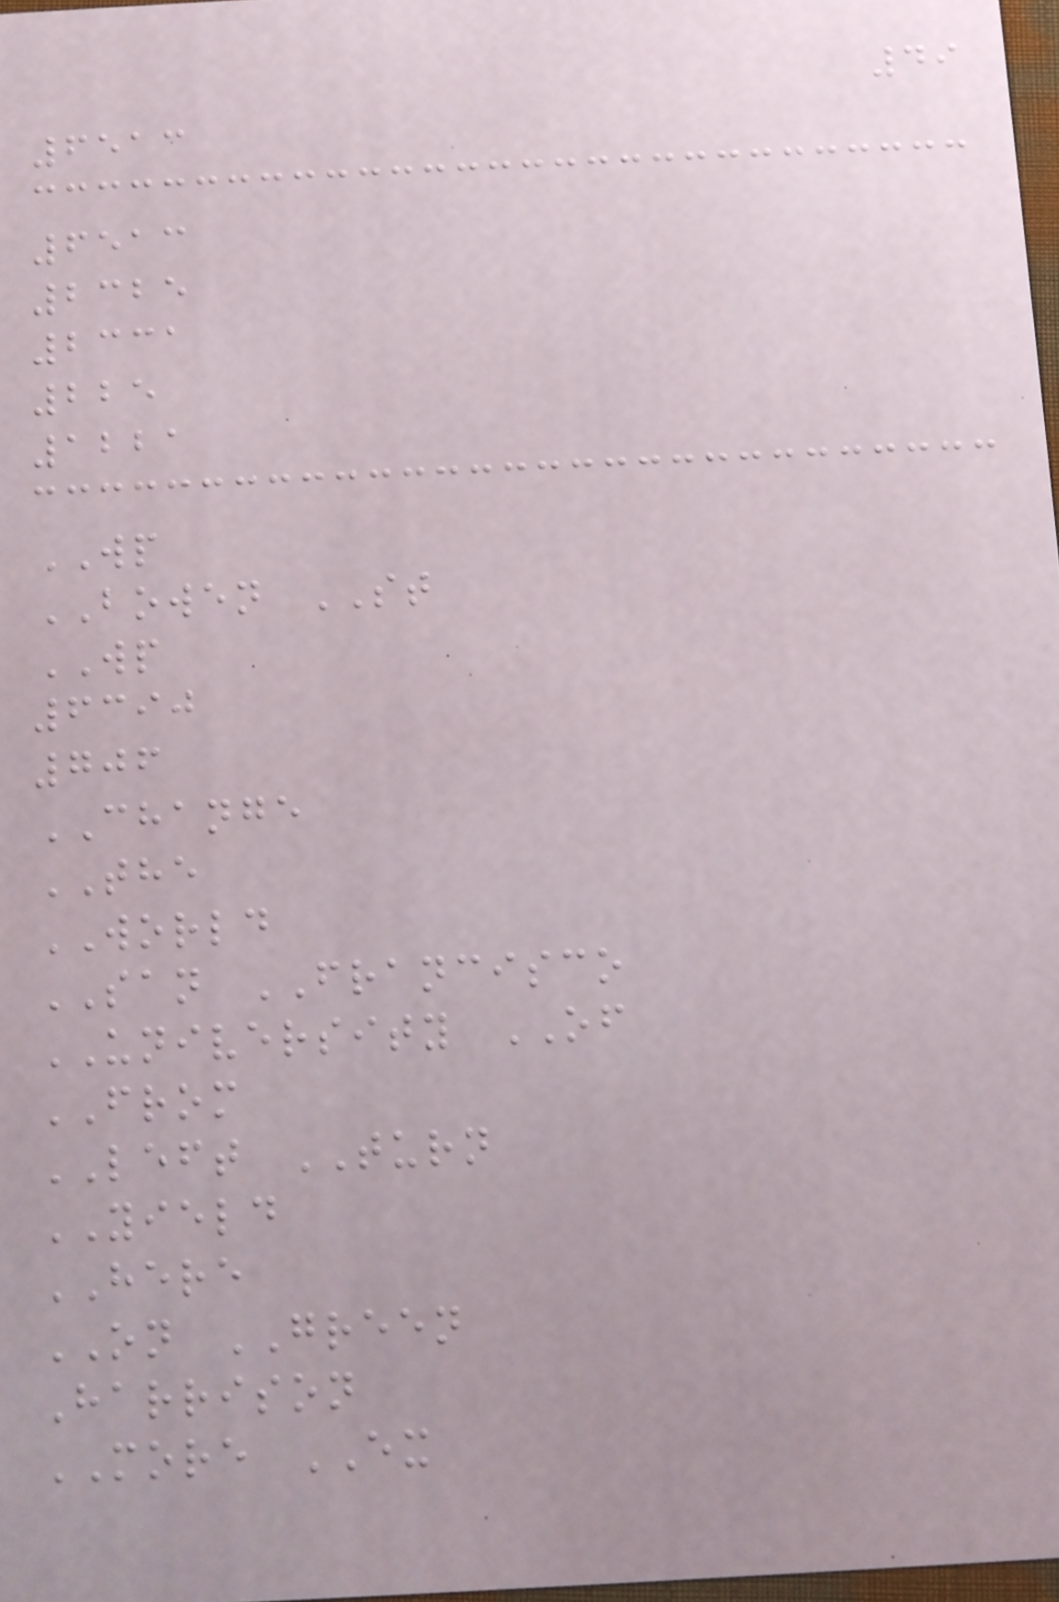49
6513
6513
2325
2331
225
1221
WP
BOWEN ST
WP
6390
706
CHANGE
THE
WORLD
SAN FRANCISCO
UNIVERSITY OF
FROM
LEFT TURN
YIELD
HERE
ON GREEN
Harrison
MORE EX
